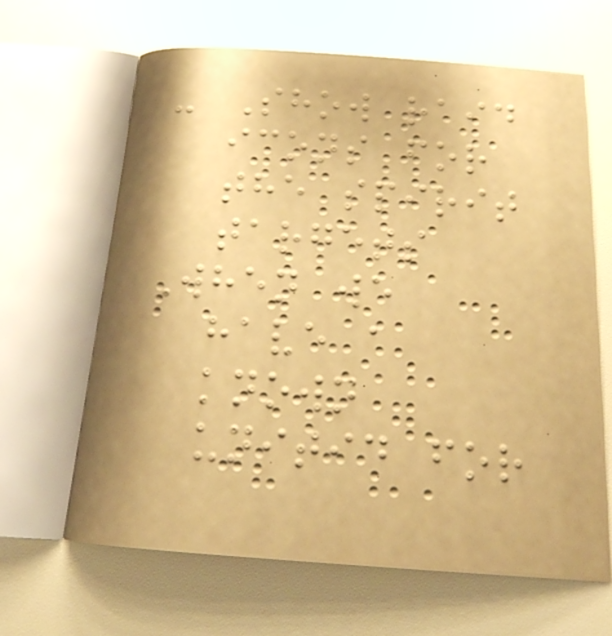- Show raid
icons for
the spirit
targets
When we
have a
known
unitid for
